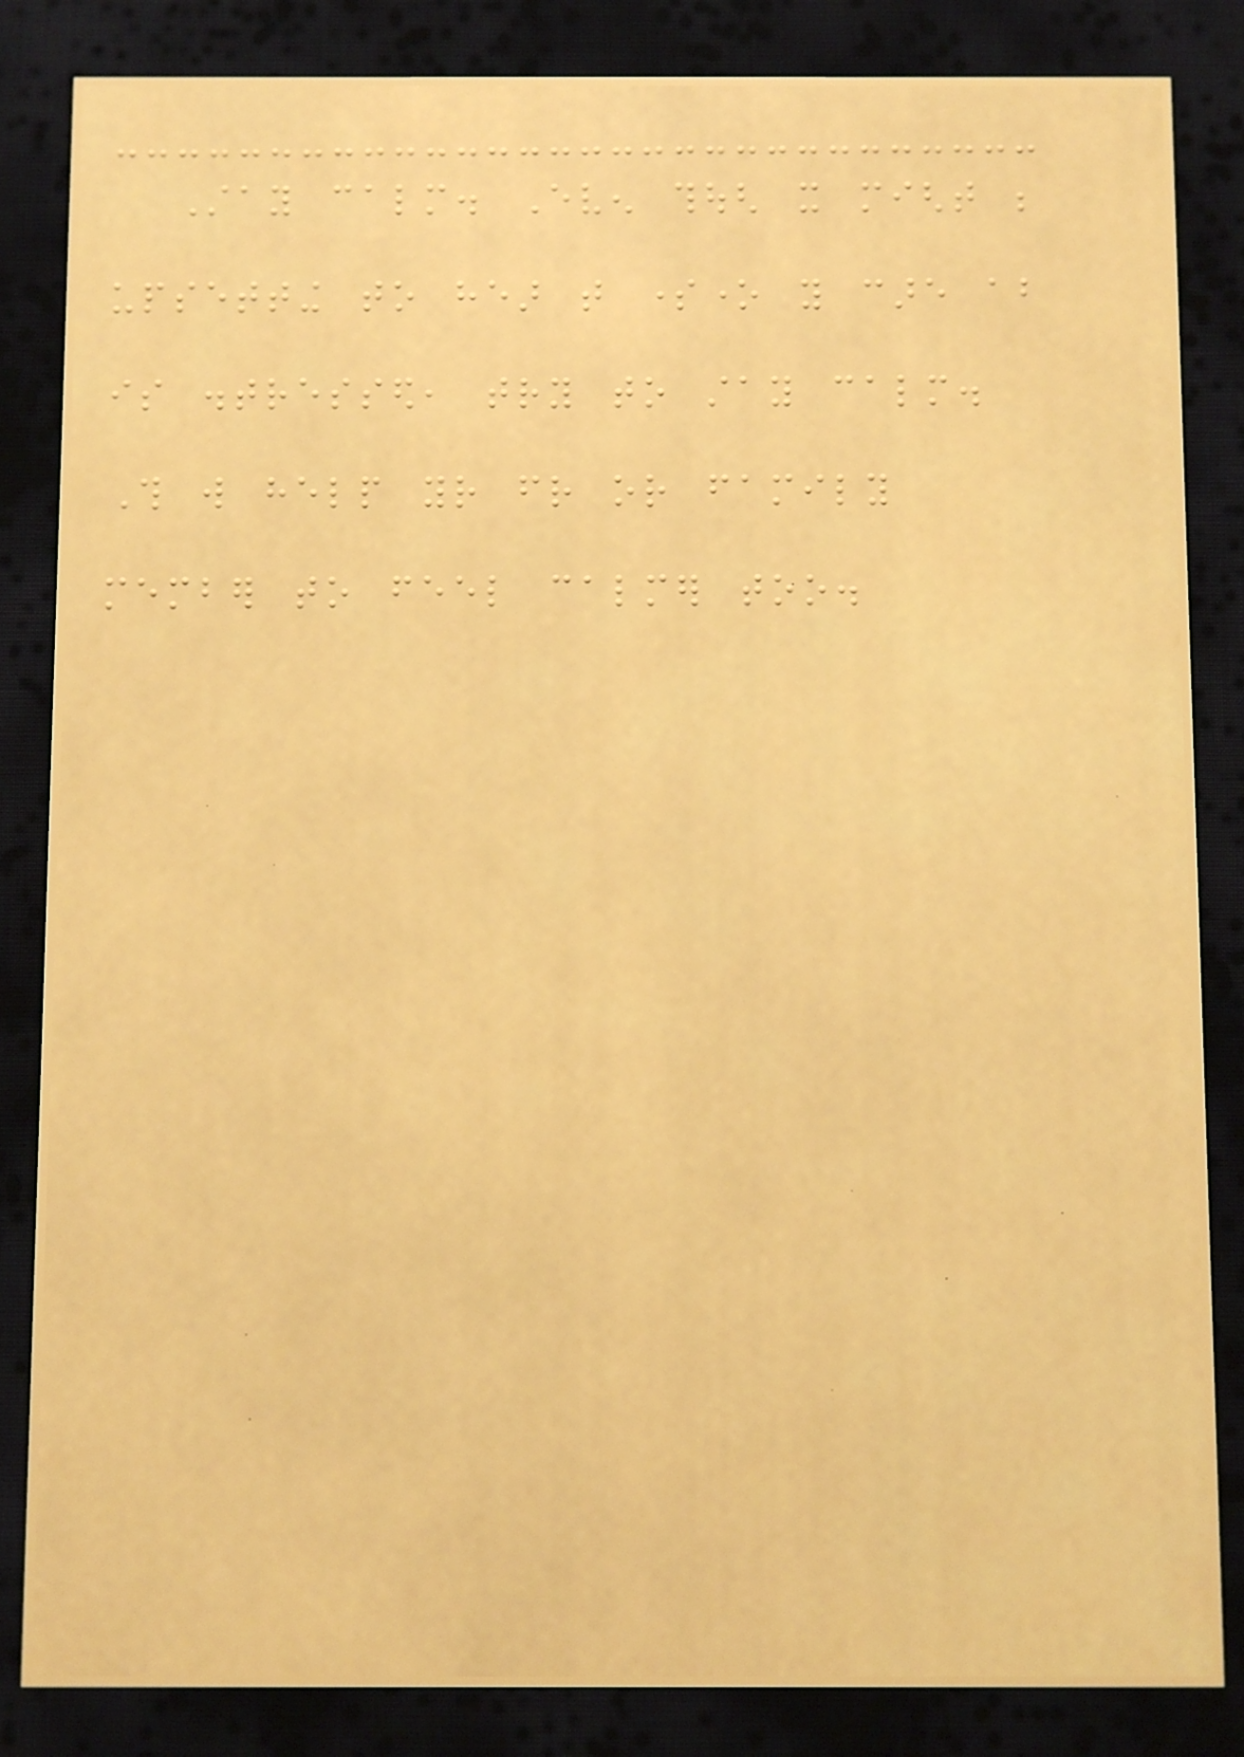Stay calm. Even though it might be
upsetting to hear that someone you care about
is distressed, try to stay calm.
This will help your friend or family
member to feel calmer too.
